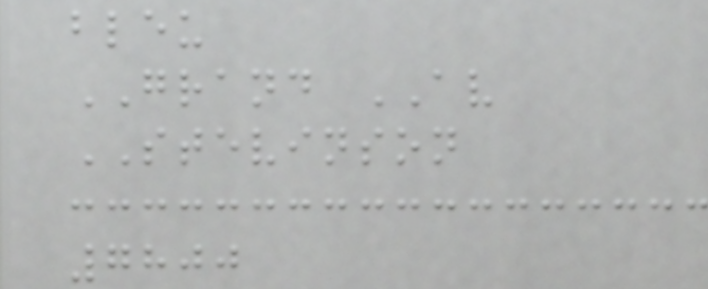bleu
GRAND AV
STEVINSON
7800
